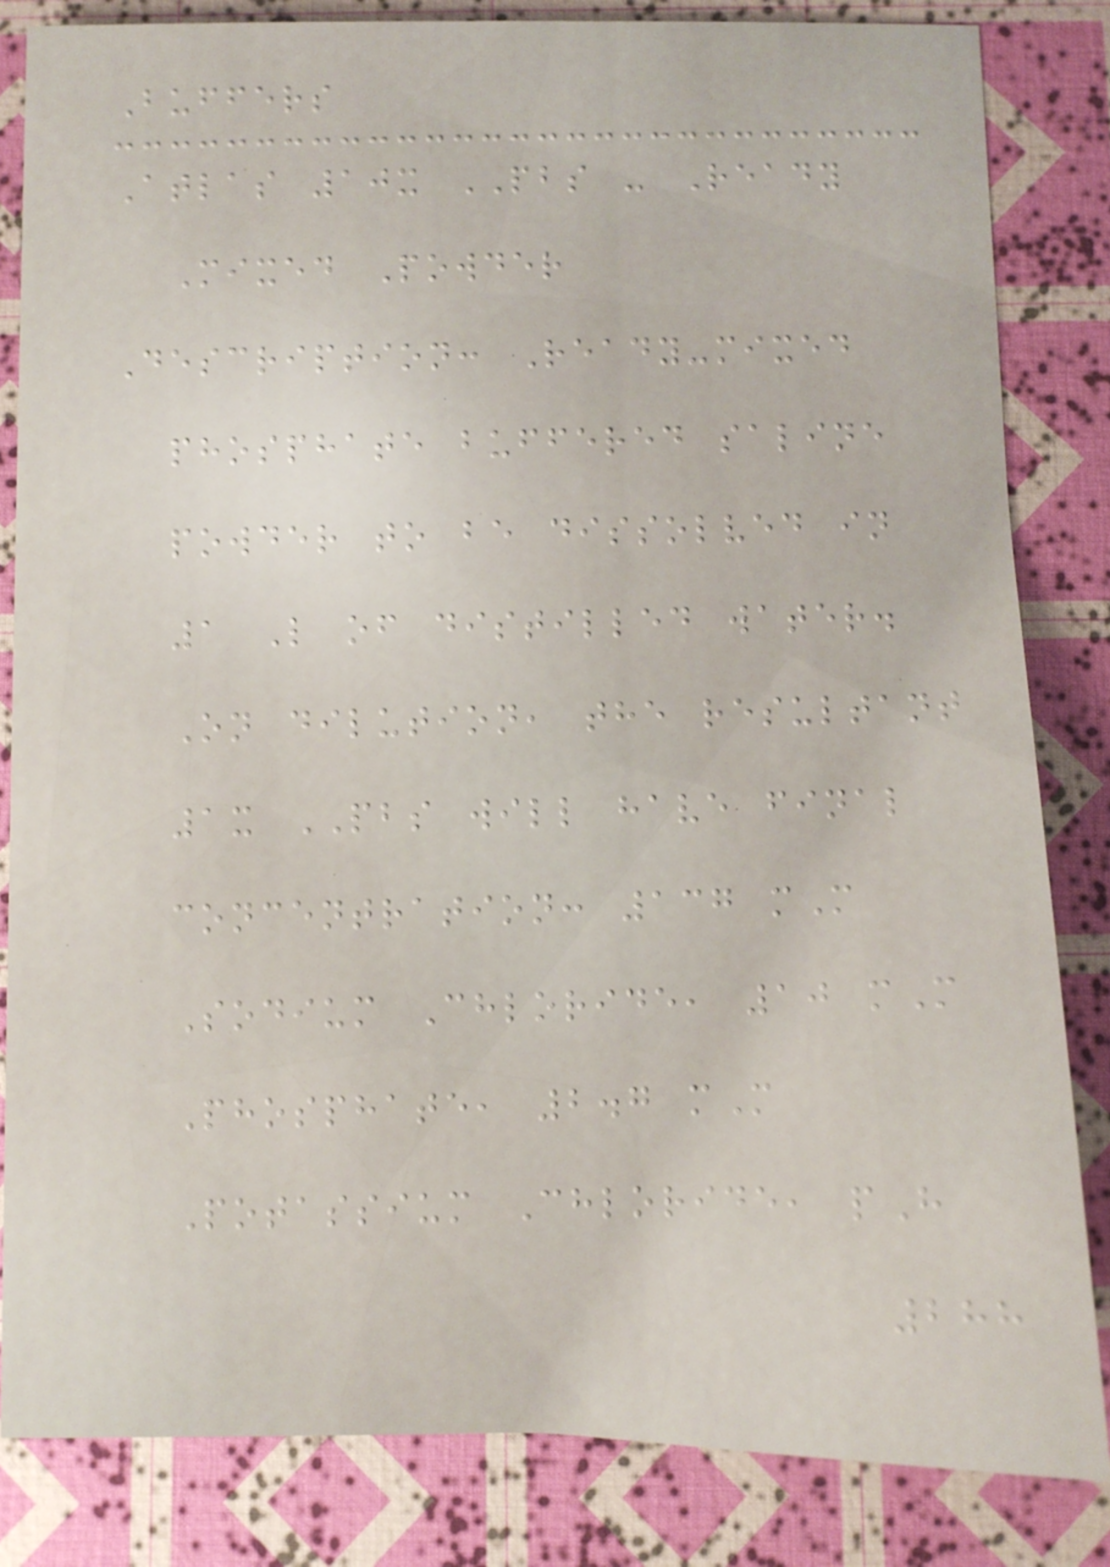Buffers
Atlas 10x PBS - Ready
Mixed Powder
Description: Ready-mixed
phosphate buffered saline
powder to be dissolved in
1 L of distilled water.
On dilution, the resultant
1x PBS will have final
concentration: 137 mM
Sodium Chloride, 10 mM
Phosphate, 2.7 mM
Potassium Chloride, pH
288
